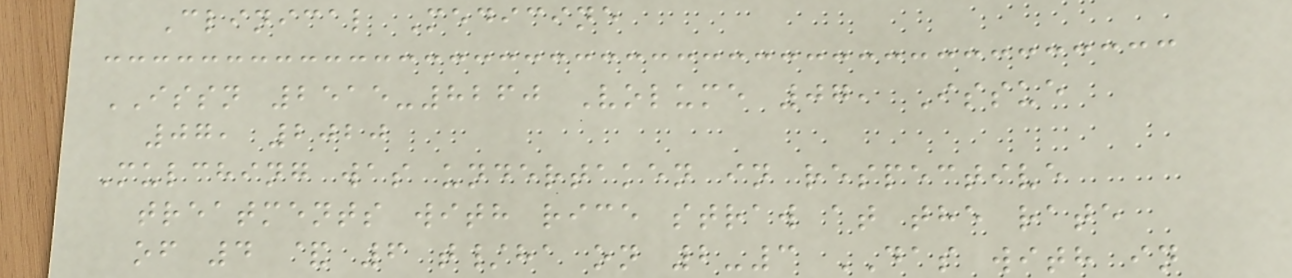Clinical Medicine
ISSN 2515-8260 Volume 07, Issue
07, 2020
Mulching was undertaken in respective
treatments with rice straw at the rate
of 4 & 6 t/ha on 2-3 DAS with in
